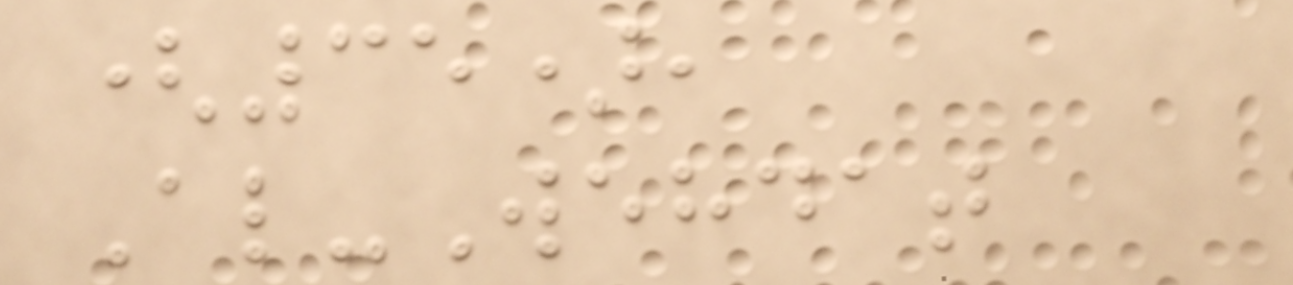(35),
Al-Wehdat
